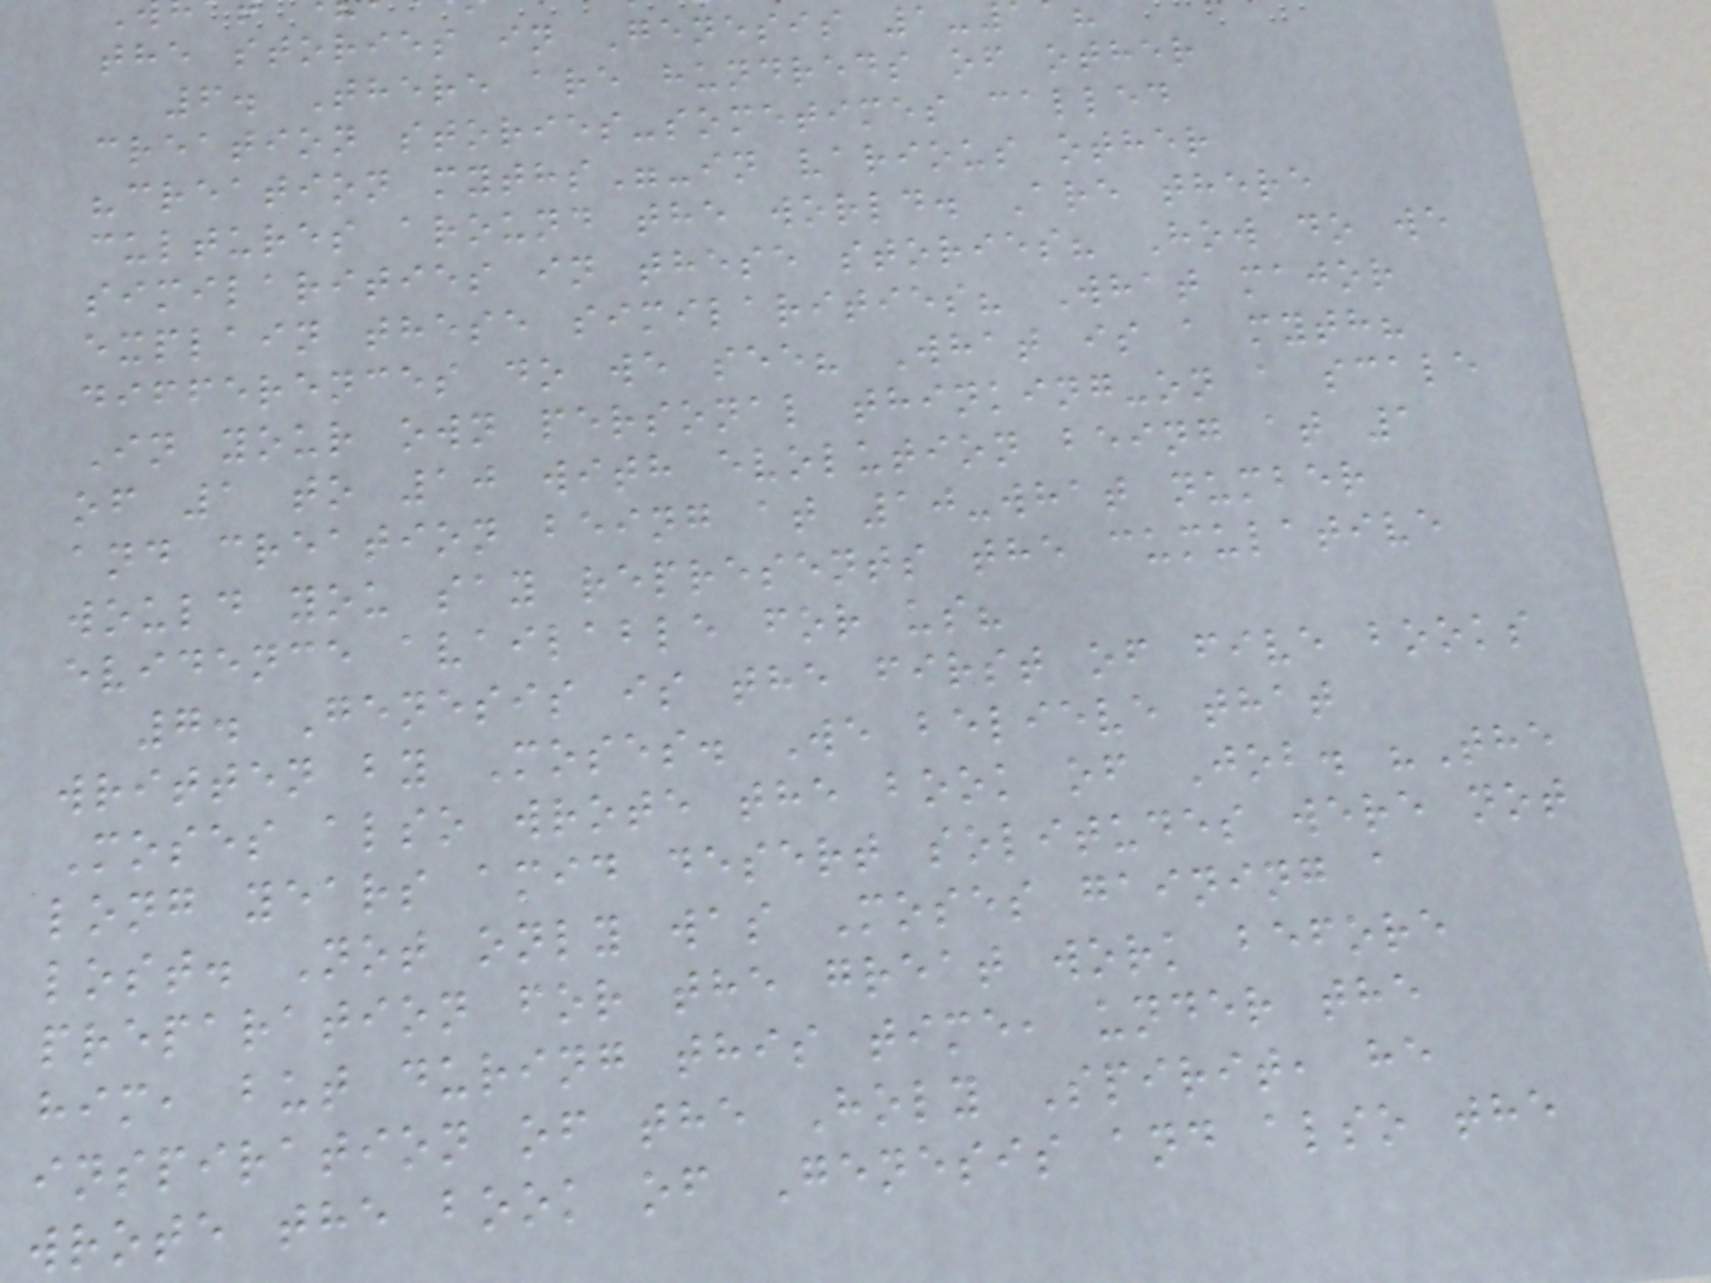the stories in Genesis 1-
6. There are hundreds of other
creation stories-sometimes called
"creation myths"-in various other
cultures around the world. Are there
similarities in these stories? How do we
explain these similarities? What major
differences do we see? What is a myth?
In your own personal thinking-on a scale
of 1 to 10 with evolution being at 1
and creation being at 10-what number
would you say represents the cumulative
evidence available for us?
7. Genesis is the first of five books
written by Moses. We believe that
Moses also wrote the book of Job. "The
long years amid desert solitudes were not
lost. Not only was Moses gaining a
preparation for the great work before
him, but during this time, under the
inspiration of the Holy Spirit, he
wrote the book of Genesis and also the
